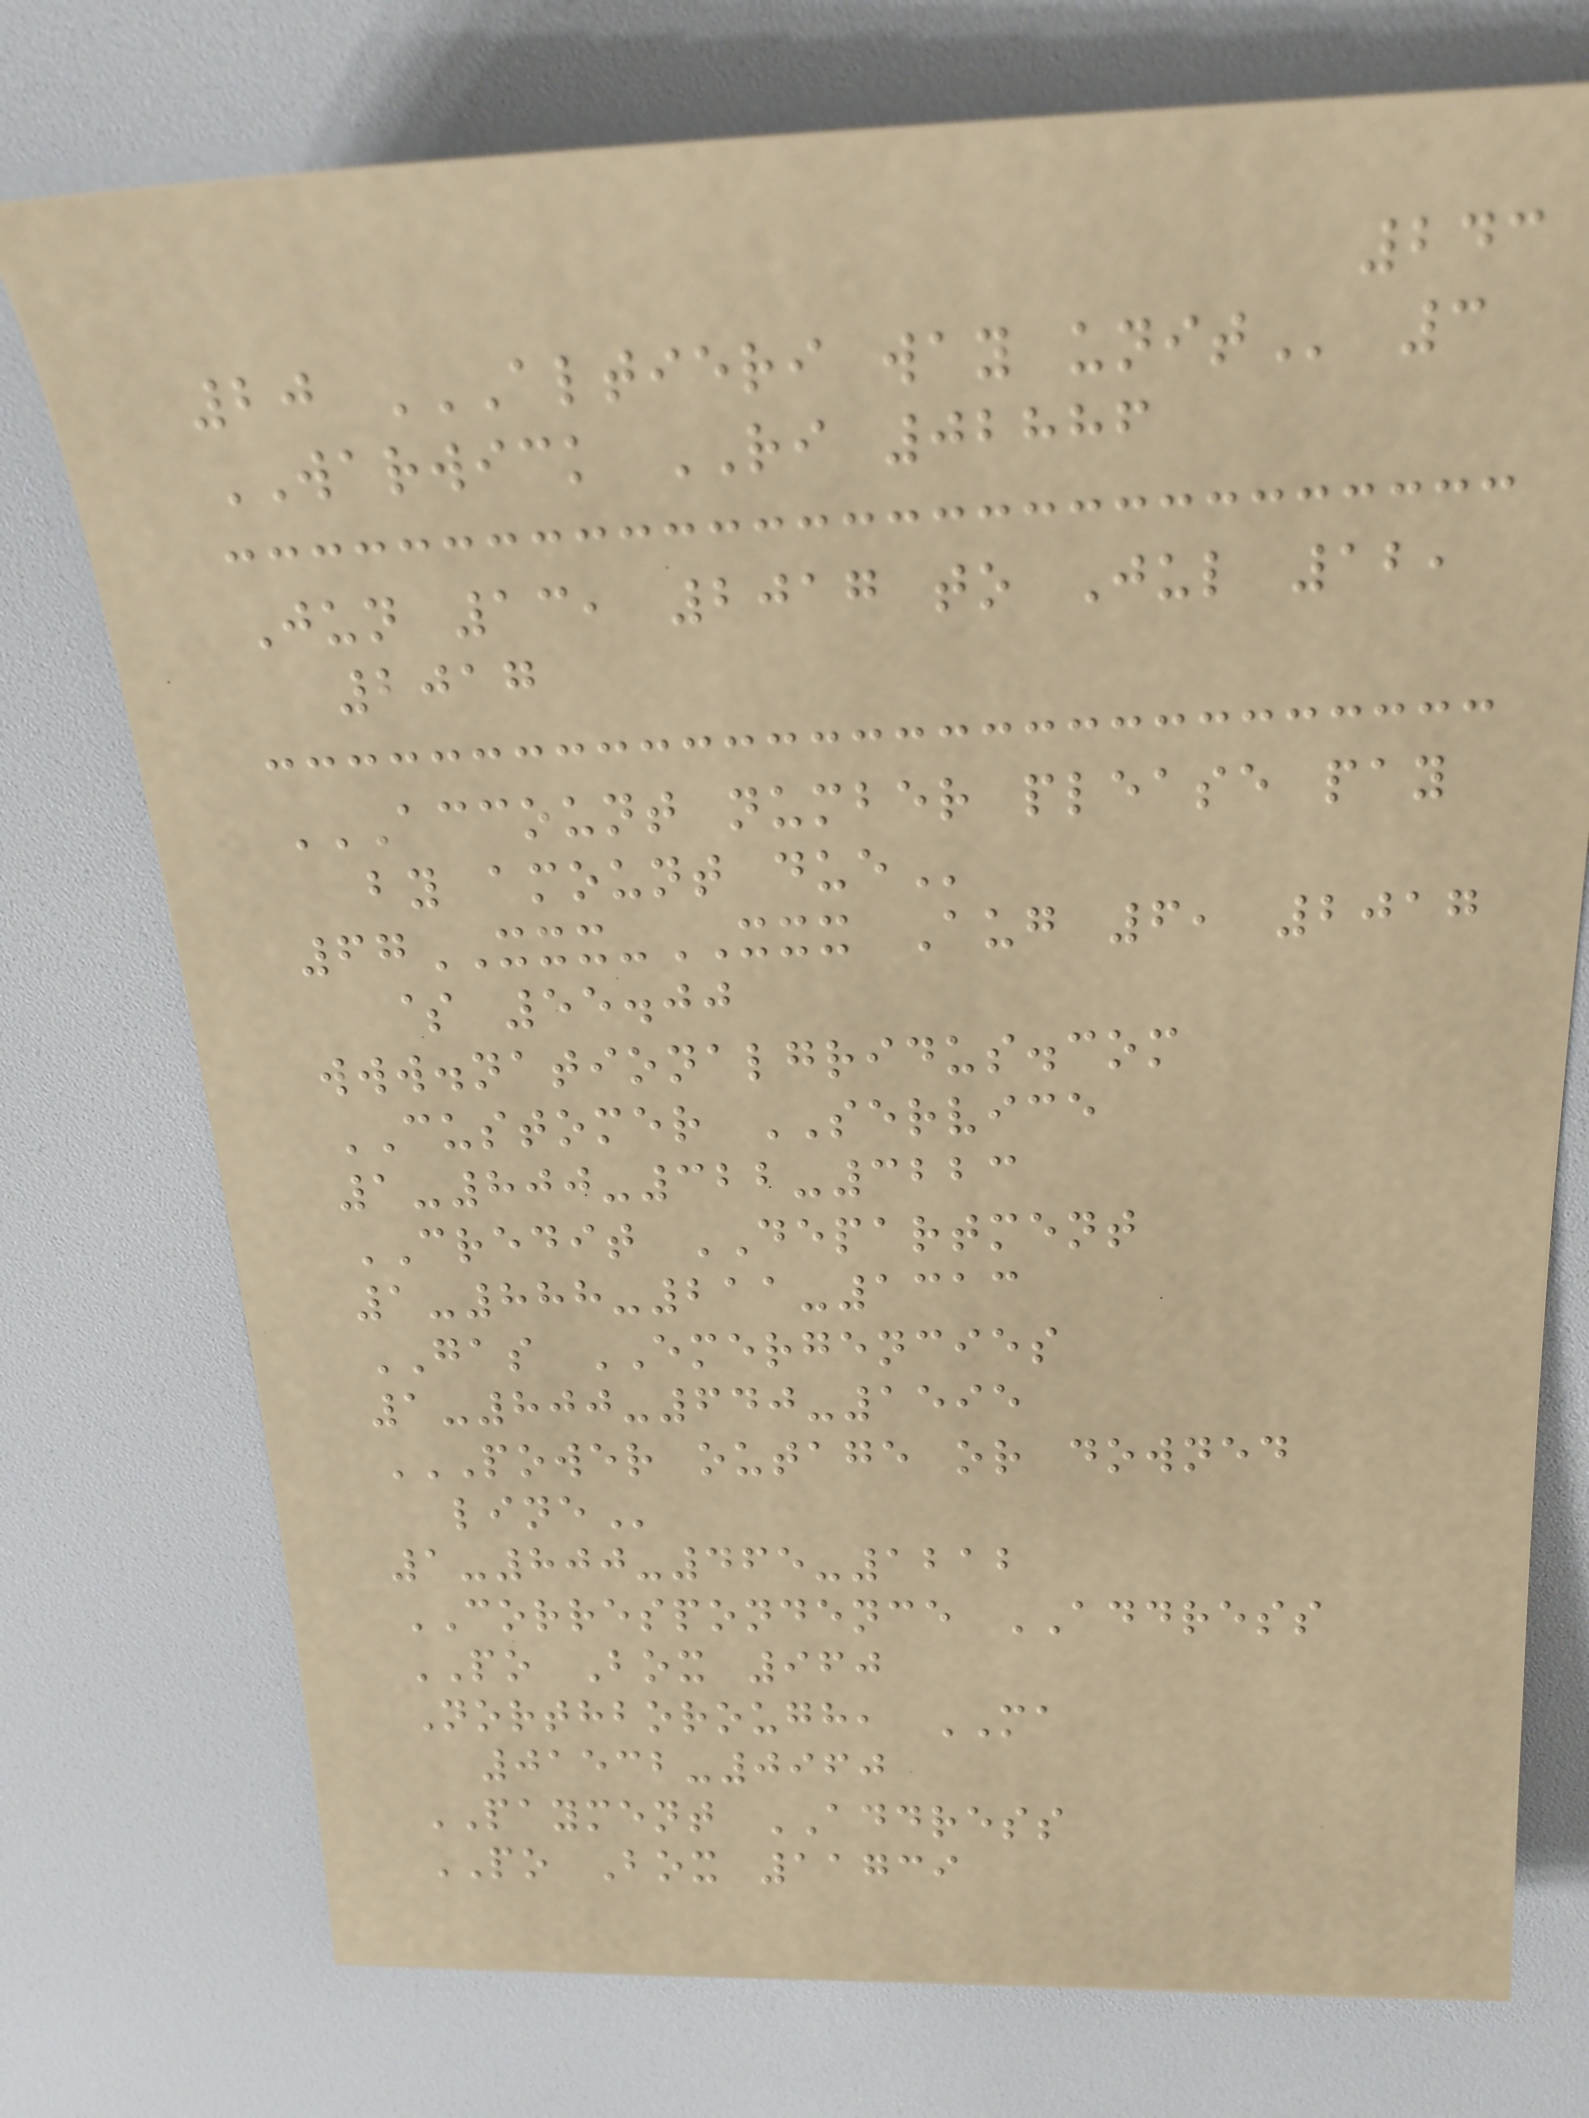243
20 ALTIERI WAY UNIT 3
WARWICK RI 02886
Jun 13, 2017 to Jul 12,
2017
ACCOUNT NUMBER PLEASE PAY
BY AMOUNT DUE
67XXX-XXX Aug 6, 2017
$ 55.00
www.nationalgridus.com
CUSTOMER SERVICE
1-800-322-3223
CREDIT DEPARTMENT
1-888-211-1313
GAS EMERGENCIES
1-800-640-1595
POWER OUTAGE OR DOWNED
LINE
1-800-465-1212
CORRESPONDENCE ADDRESS
PO Box 960
Northborough, MA
01532-0960
PAYMENT ADDRESS
PO Box 11739
